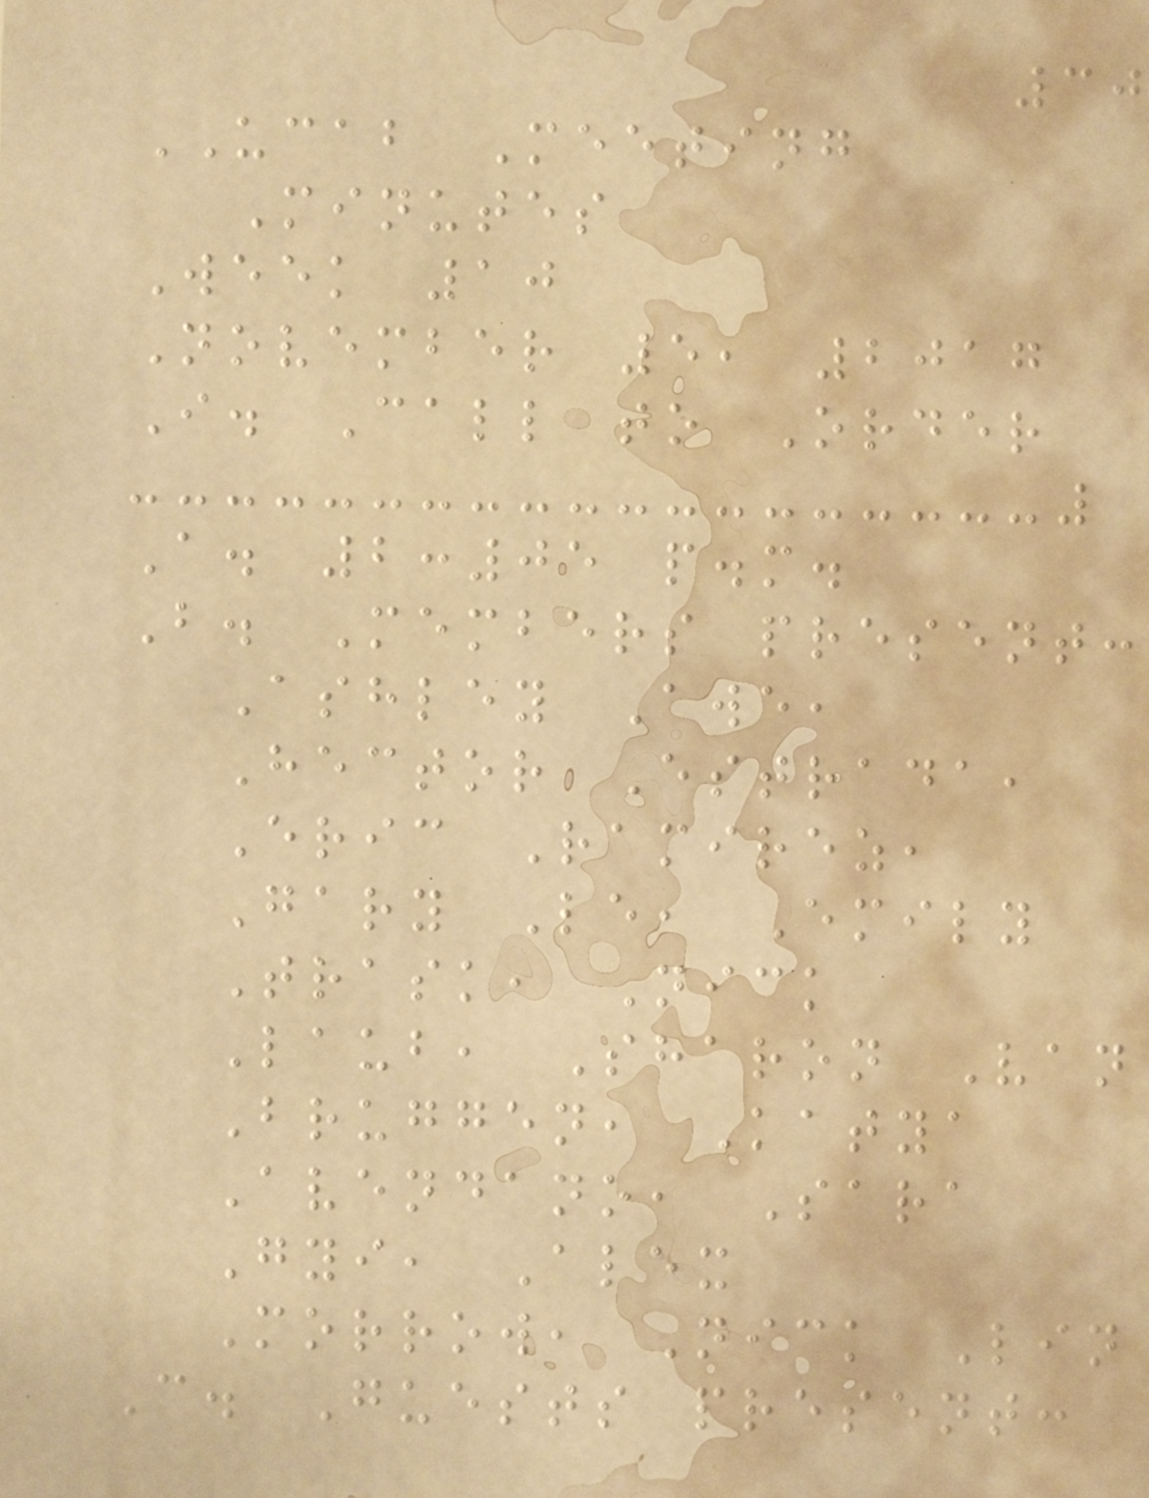30
UCAB Meeting
Minutes
Week 10
November 5, 2017
I. Call to Order
A. 2:05 p.m.
B. Members present:
Ashley Awe,
Hector Estrada,
Eric Ramirez,
Gary Le, Emily
Trask, Nick
Laub, Sharon Van
Bruggen, Katya
Avendano, Sara
Gyi, Alex
Morrow, Nick Lin
C. Guests present:
